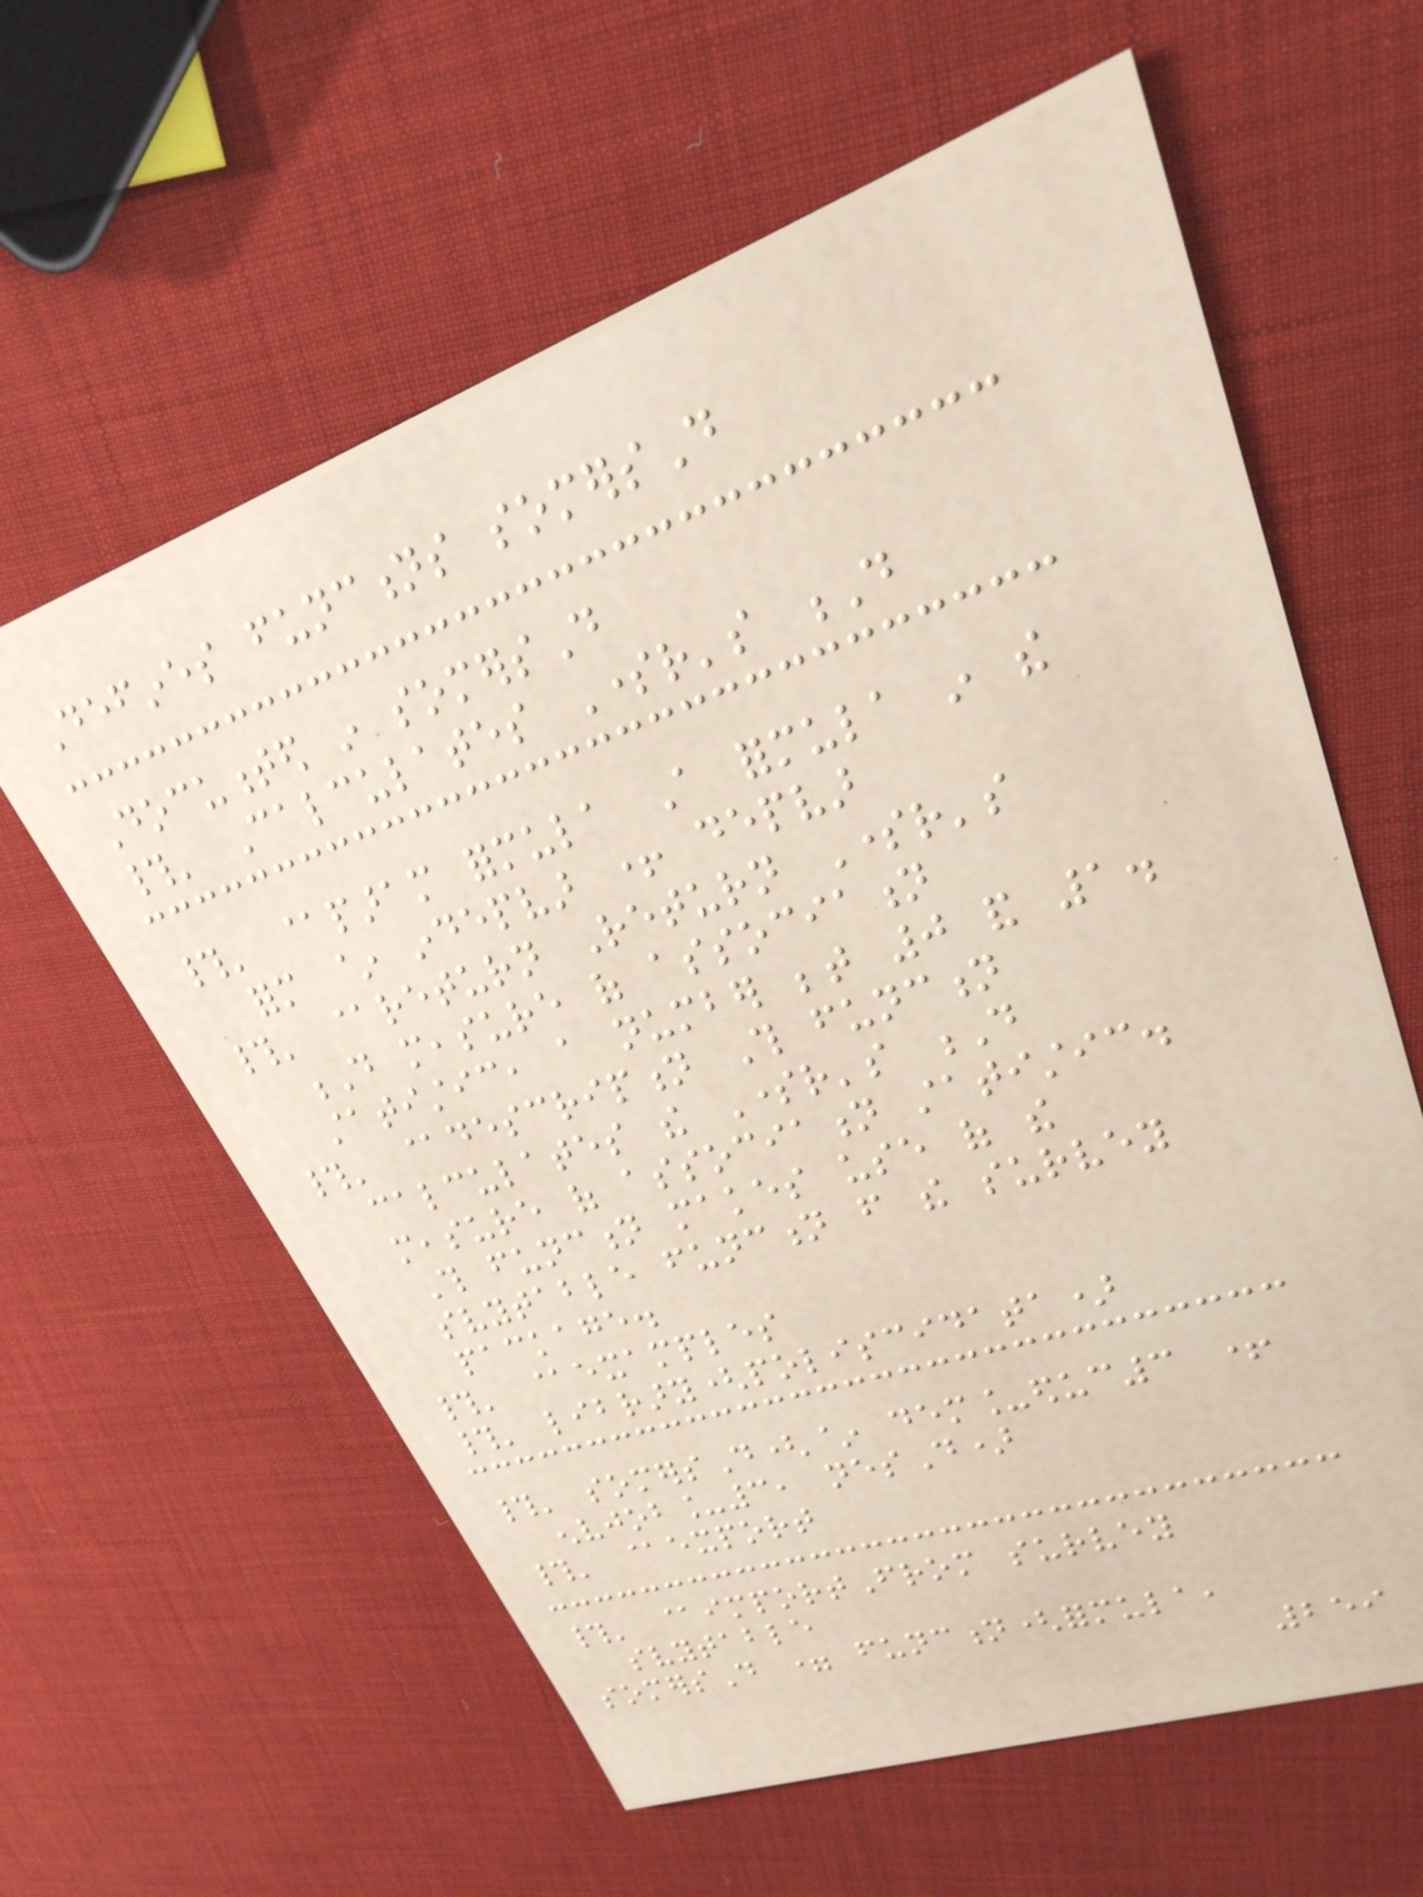Defines functions somersD
Documented in somersD
#' Calculates Somer's D
#' @param formula A formula in the
form ~ indepvar + depvar
#' @return Return Somer's
D measure of association
statistic, a number between 0 and 1.
#' @description This function
calculates the Somer's D
measure of association statistic.
This function makes use of the
svytable function from the survey
package.
#' @examples
#' library(poliscidata)
#' somersD(~ dem_educ3 +
envjob_3, nesD)
#' @export
#' @importFrom survey
svytable
somersD = function(formula,
259
